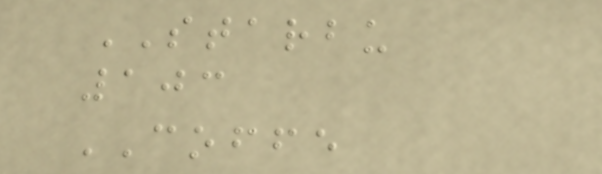STARBU
103
COFFE
